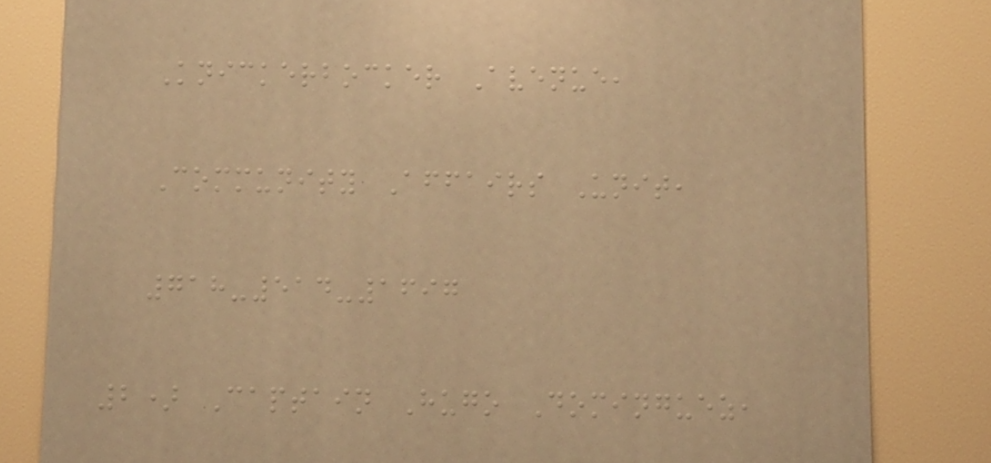Knickerbocker Avenue,
Community Affairs Unit,
718-514-1697
2) Captain Hugo Dominguez,
